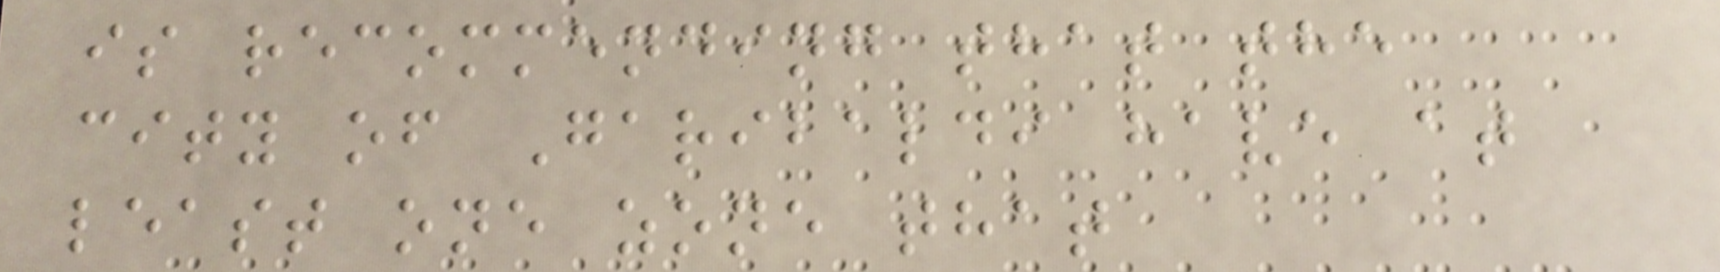is recommending that the
city of Garibaldi have at
least one zone that
